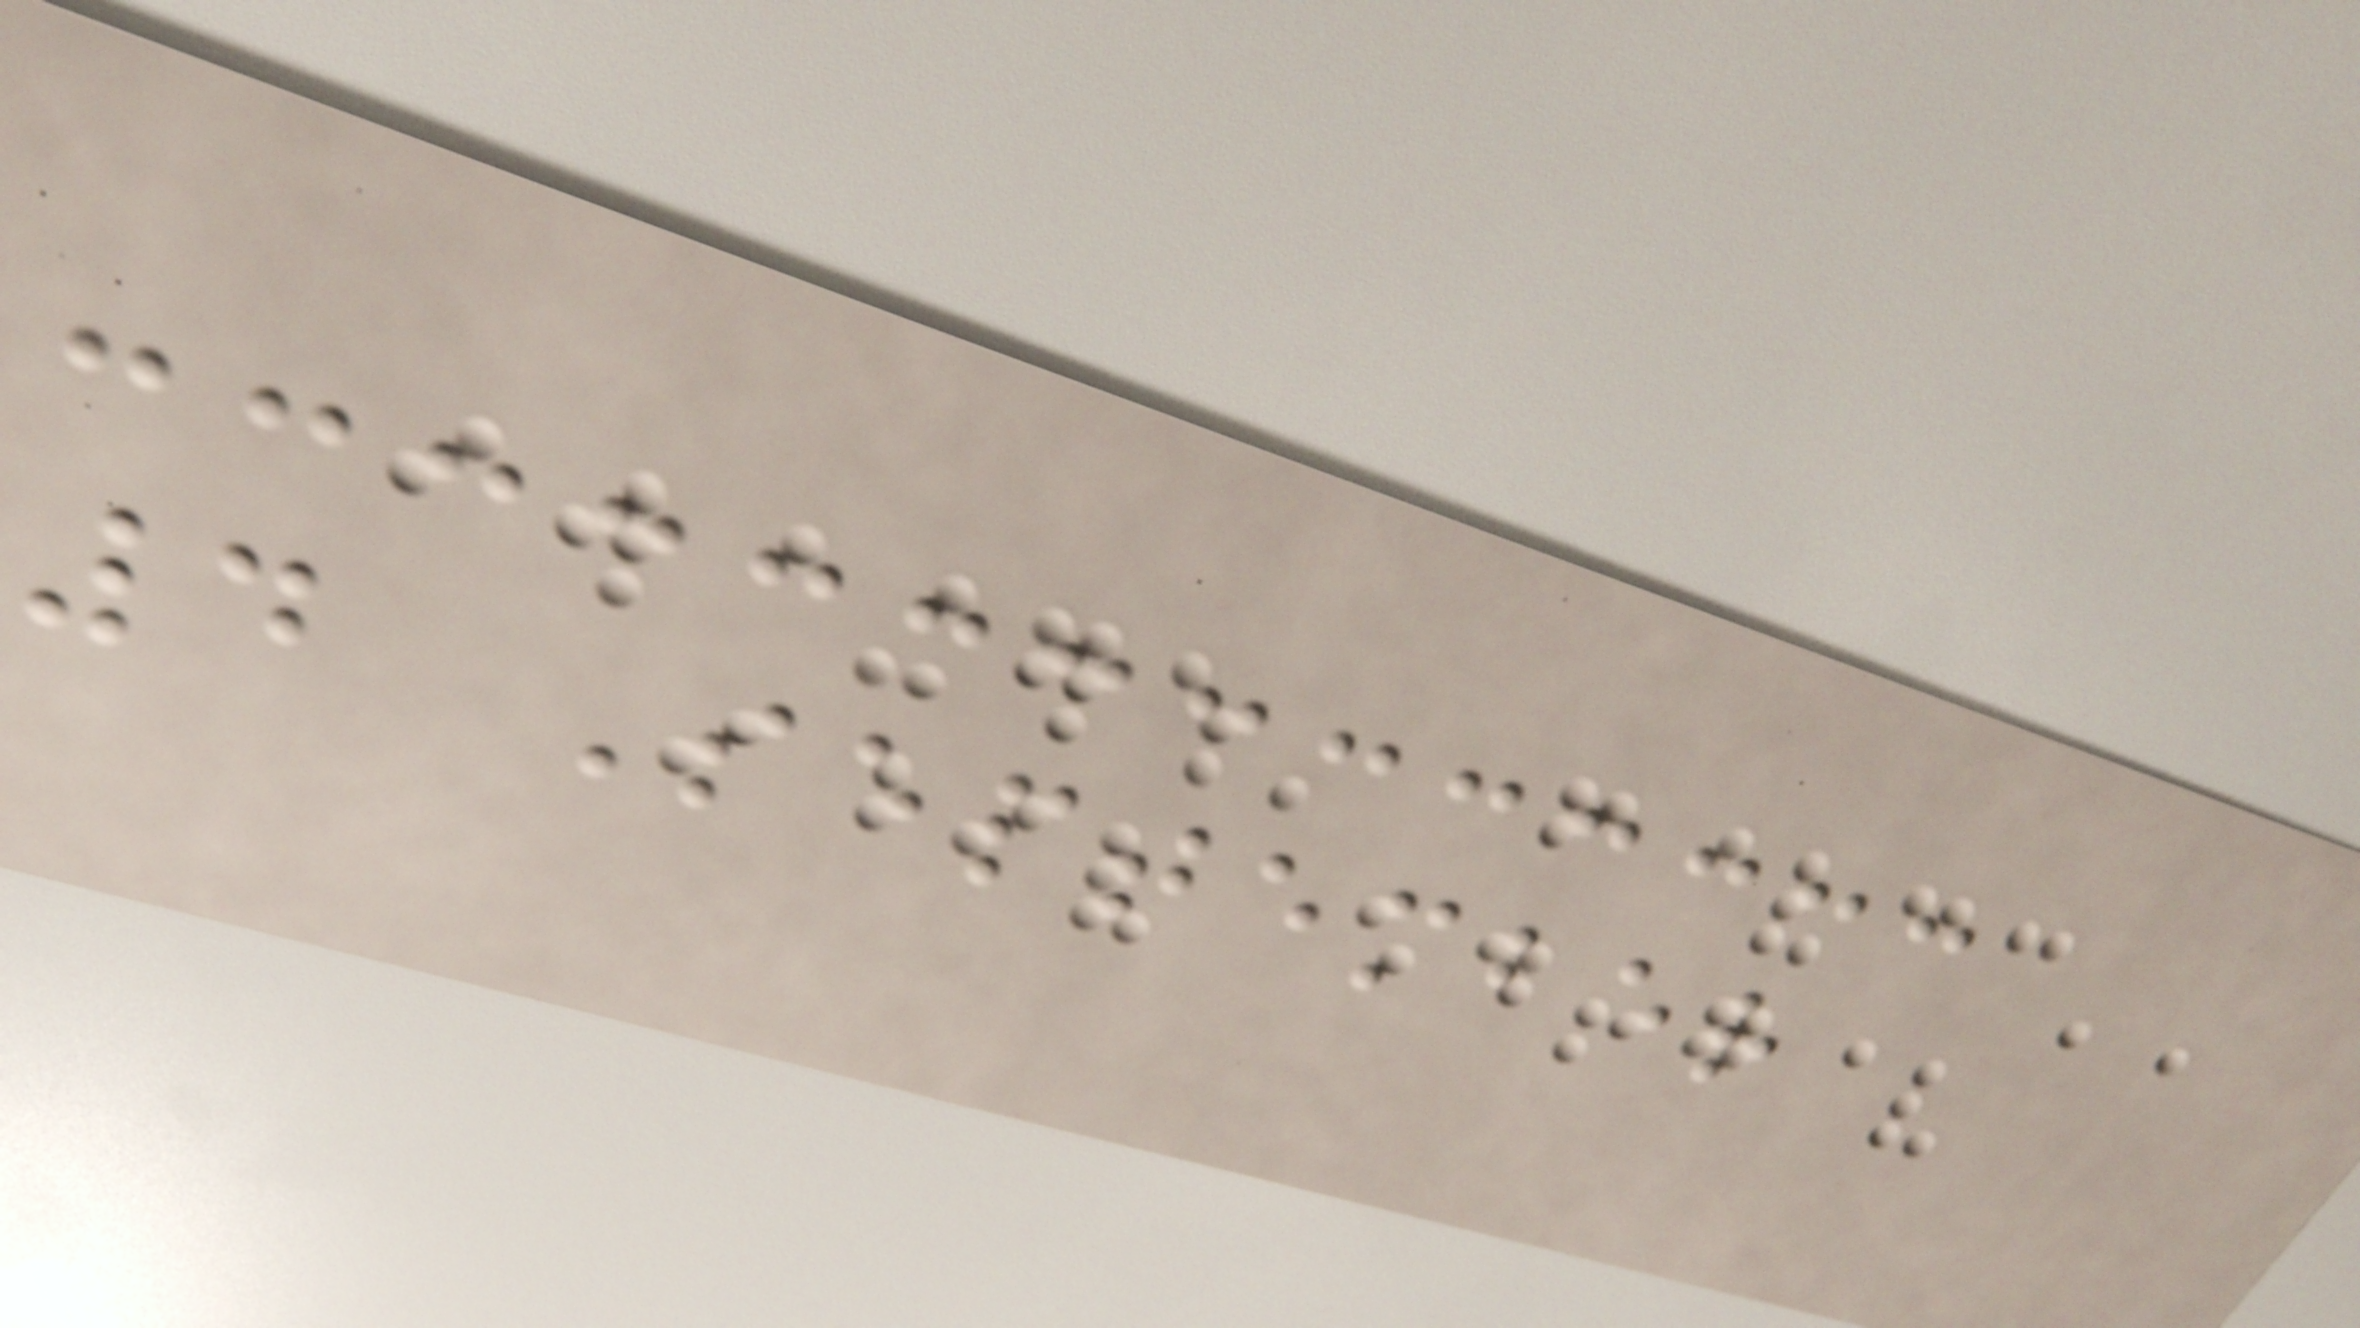4 September
